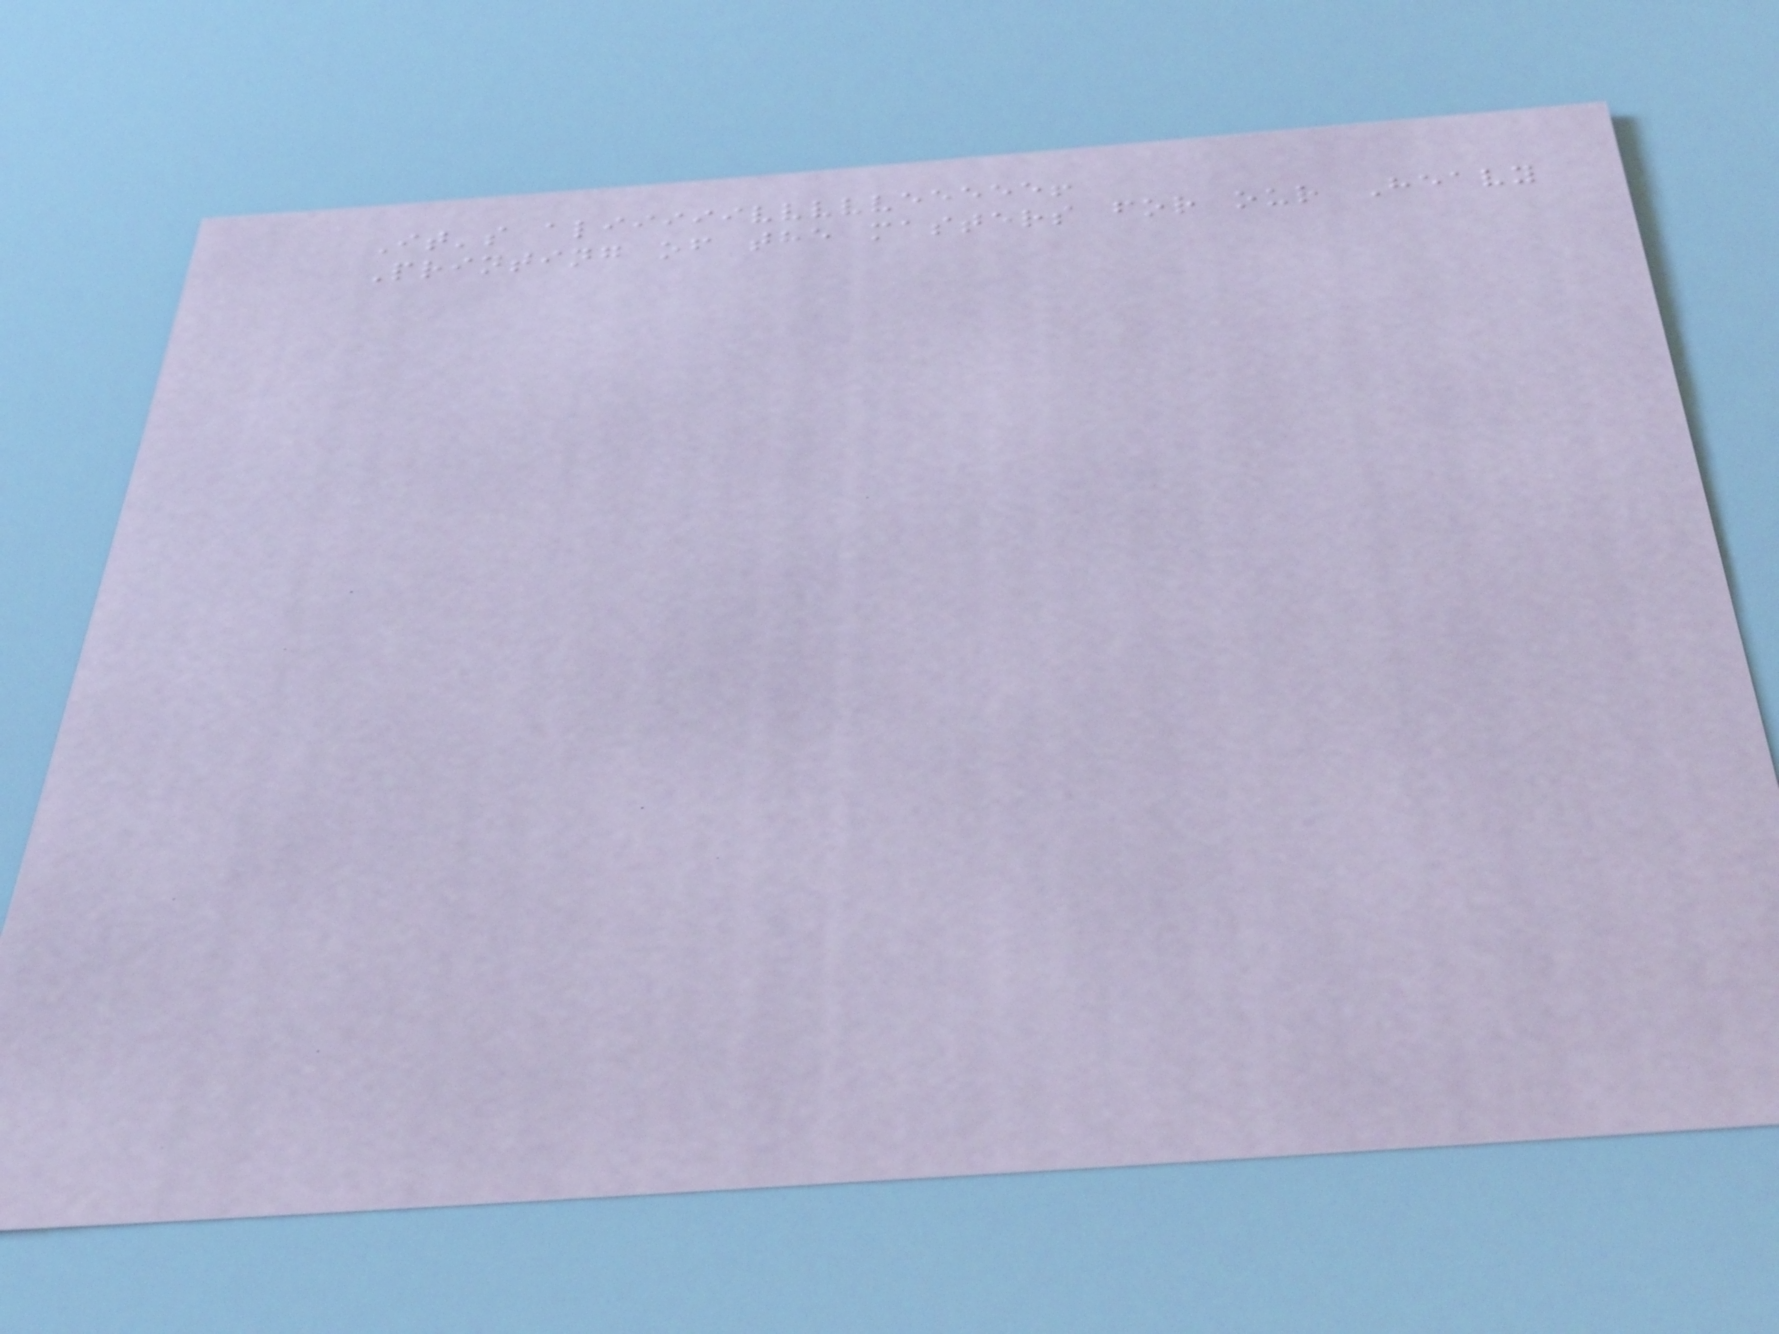It's aliiiiivvvvveeeee!
Printing of the masters for our Heavy
